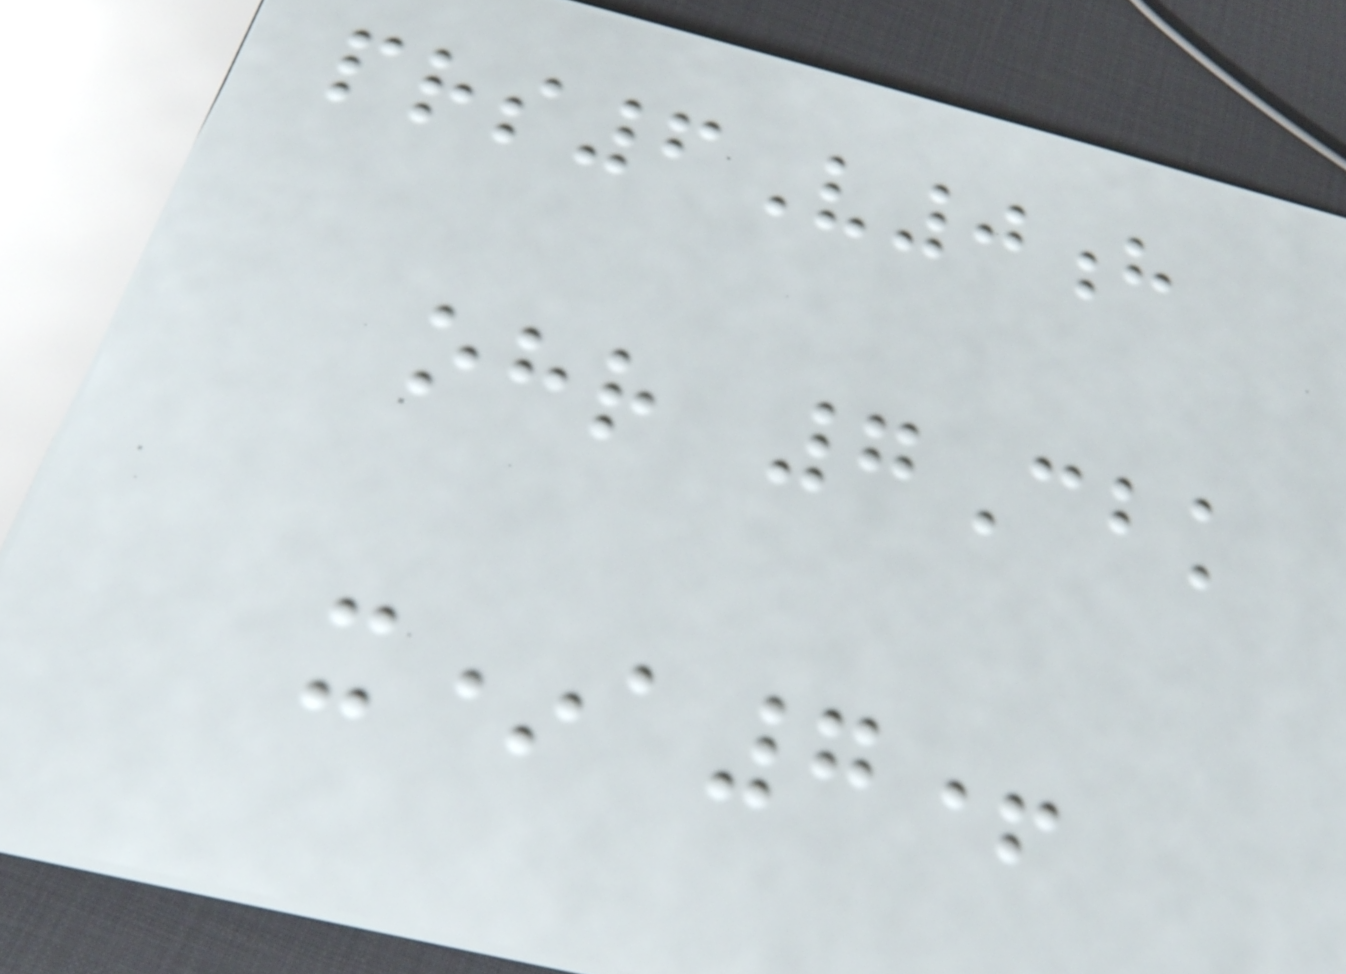prs6V0h
ohr 7Cbk
x*a7+
